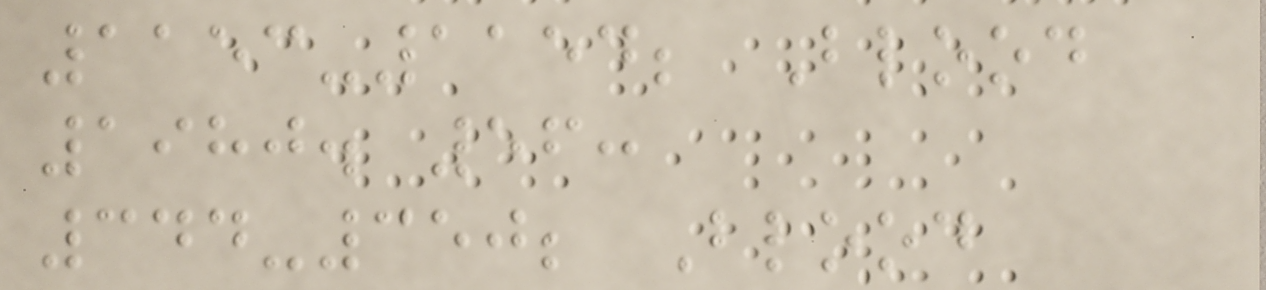1153-1154; Blood
1980. 56:
344-350; Blood
